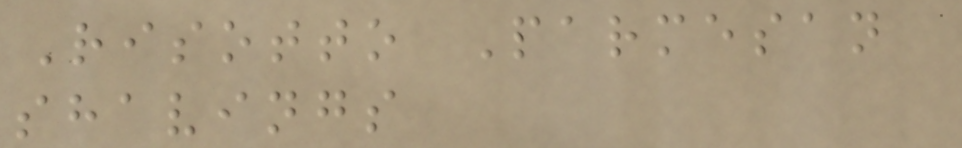Risotto Parmesan
shavings
